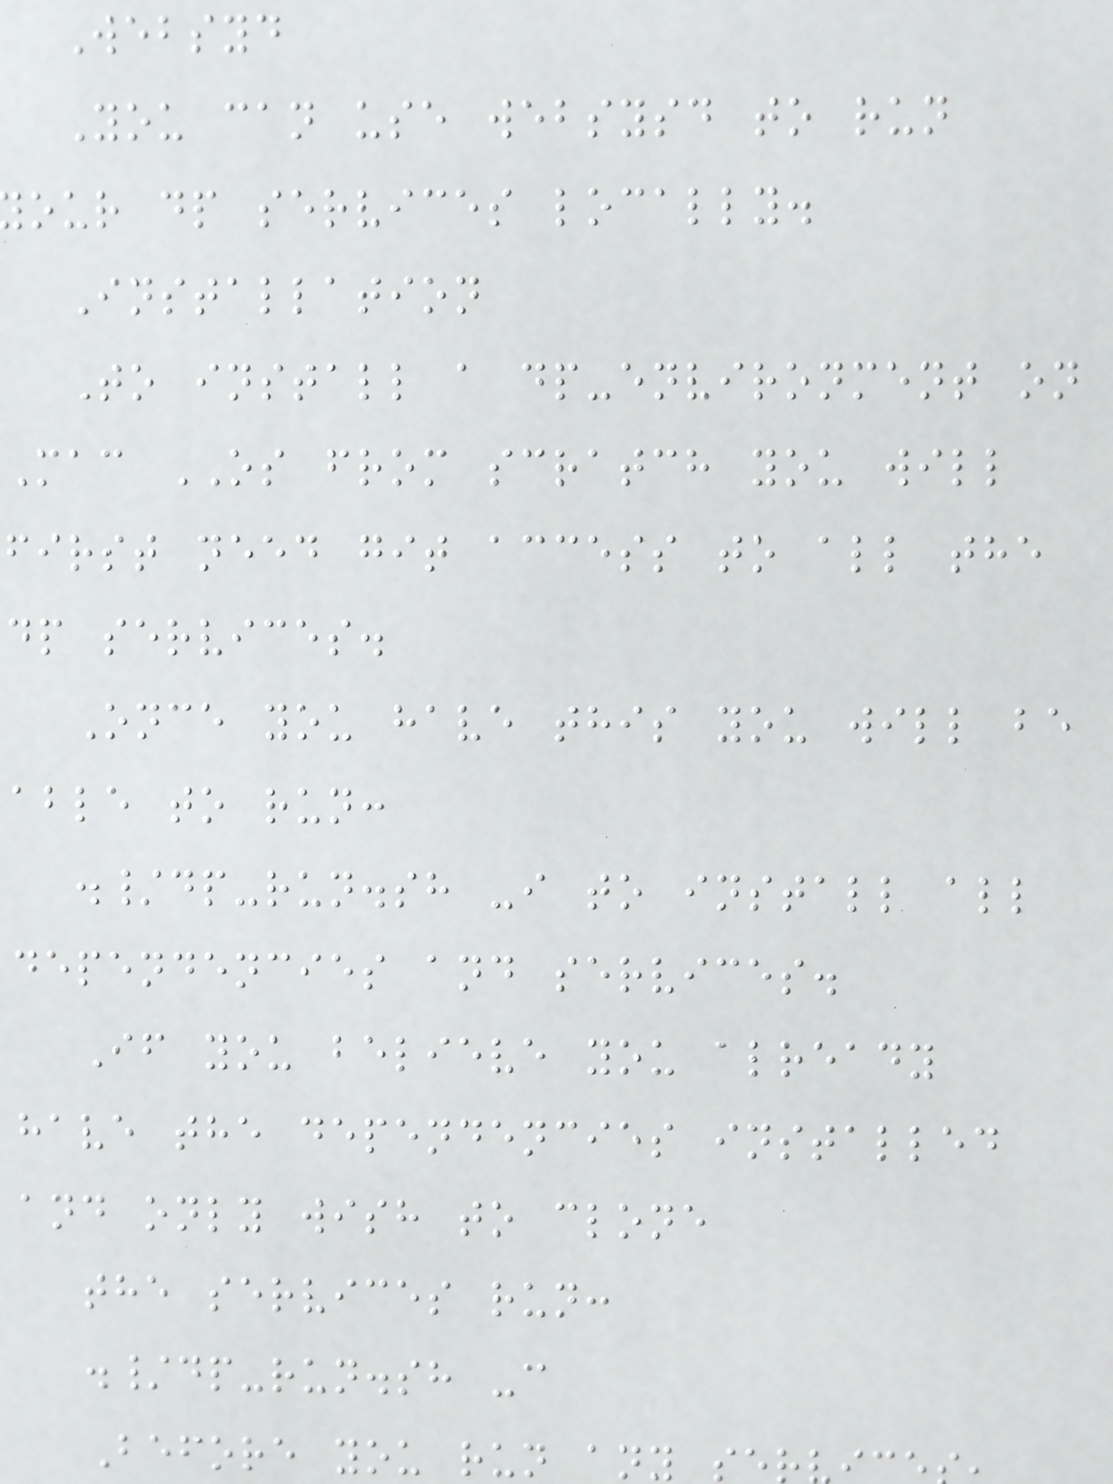Websyd
You can use websysd to run
our dp services locally.
Installation
To install a dp-environment on
Mac OS from scratch you will
first need git access to all the
dp services.
Once you have this you will be
able to run:
./dp-run.sh -i to install all
dependencies and services.
If you believe you already
have the dependencies installed
and only wish to clone
the services run:
./dp-run.sh -c
Before you run any s
